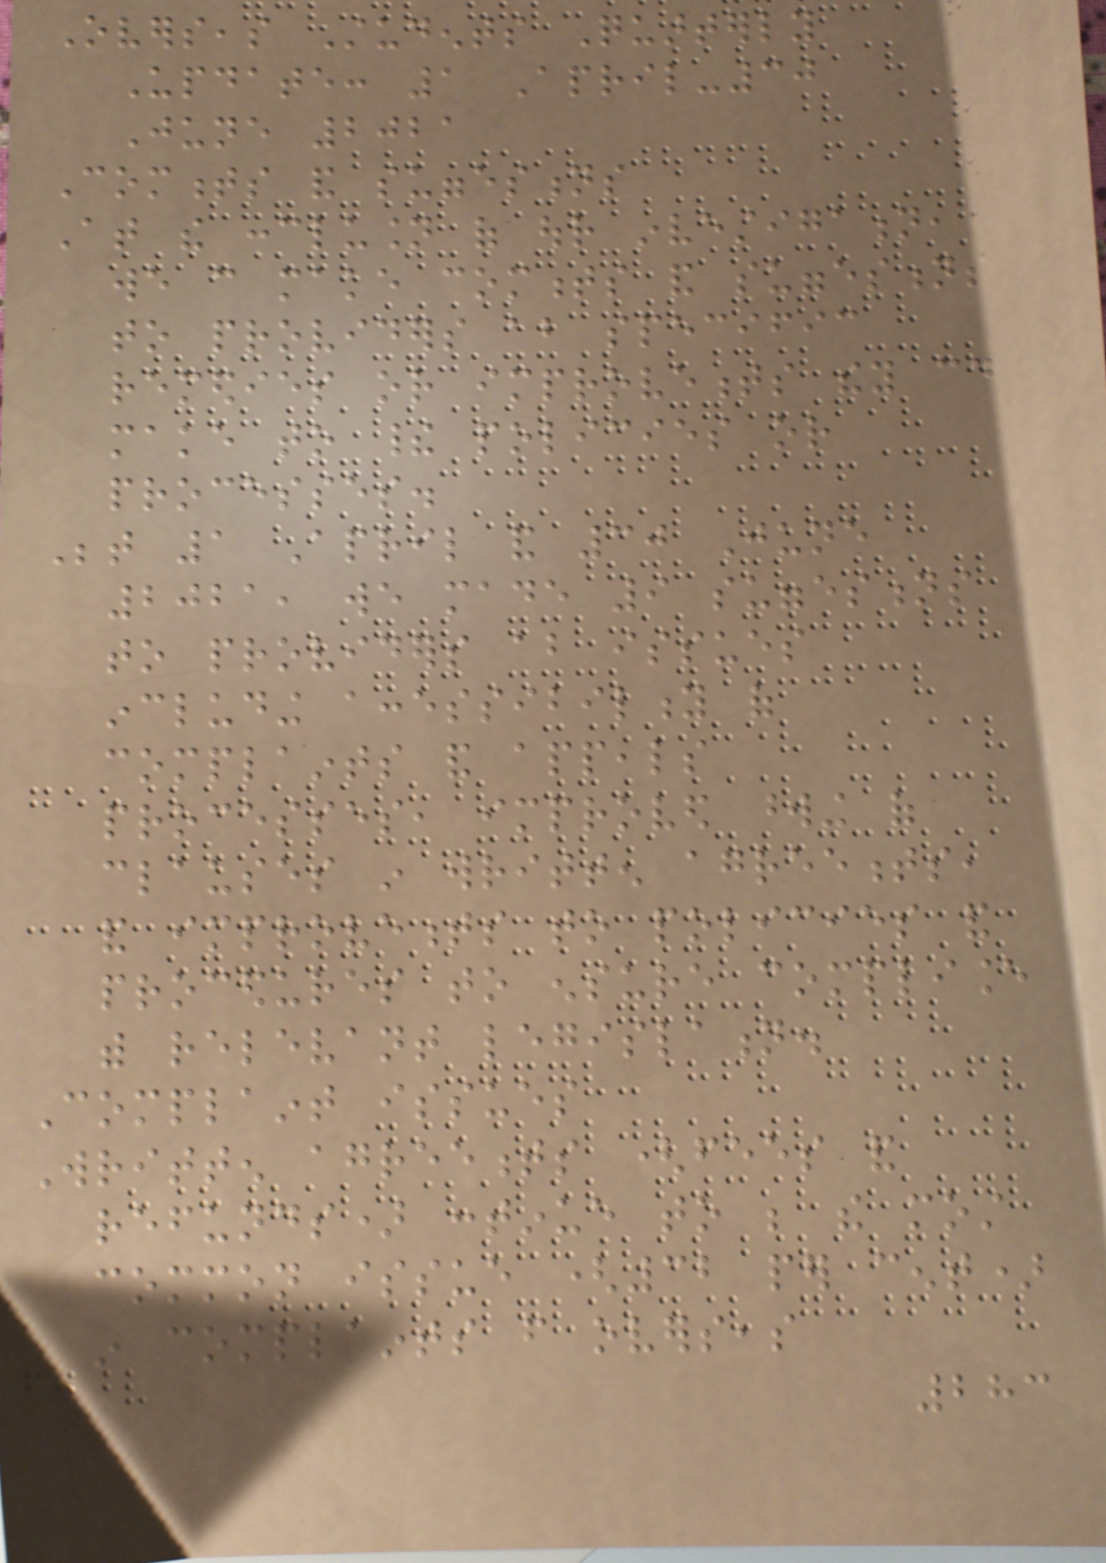Overseas Students Quarterly
Update: 1 April-30
June 2021
Comments and suggestions
At the conclusion of our investigation,
we can make comments and suggestions
to providers about specific
remedies or improvements they could
make to their policies or
processes.
Between 1 April and 30 June
2021, we made 9 suggestions
to providers about issues
including accessibility of
complaints and appeals
processes, improved wording of
clauses in written agreements,
and improvements to policies and
procedures to ensure compliance
with relevant legislation.
Complaint issues
Written agreements (fees and
refunds) continue to be the most
common issue (32 per cent)
in complaints from overseas
283
